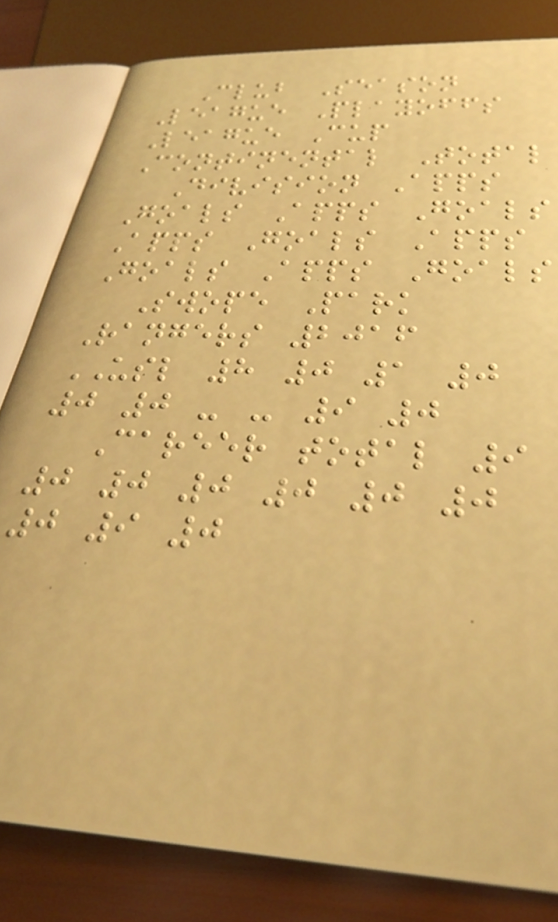Club Season
League Playoffs
League Cup
Continental Total
Division Apps
Goals Apps Goals
Apps Goals Apps
Goals Apps Goals
Swope Park
Rangers 2016
USL 8 0 1 0
0 0 - - 9 0
Career total 9
0 0 0 0 0 0
0 9 0
